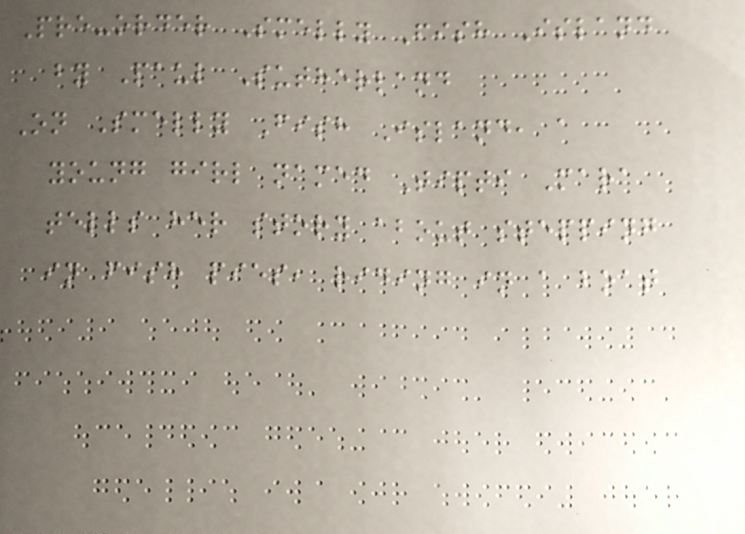Pre-order Smelly Fish Island
by Paul Sutherland
On Smelly Fish Island, a
young girl named Tipti Mara
tells her story about stepping
in fish pies, riding in a boat
